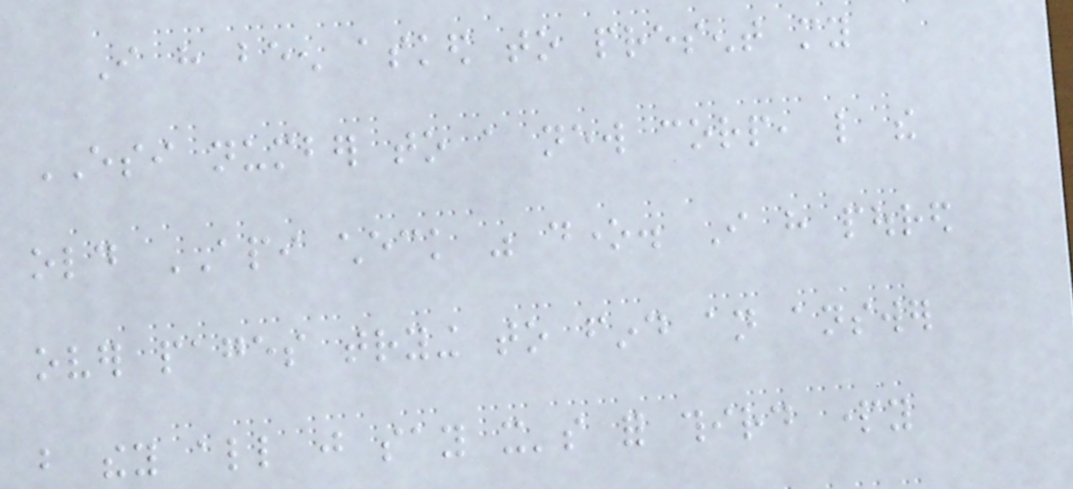I have been asked to present my
ESI number to a new corp, like the
old API check was done. I have poured
over pages trying to find an answer
but they all just say it's for third party
